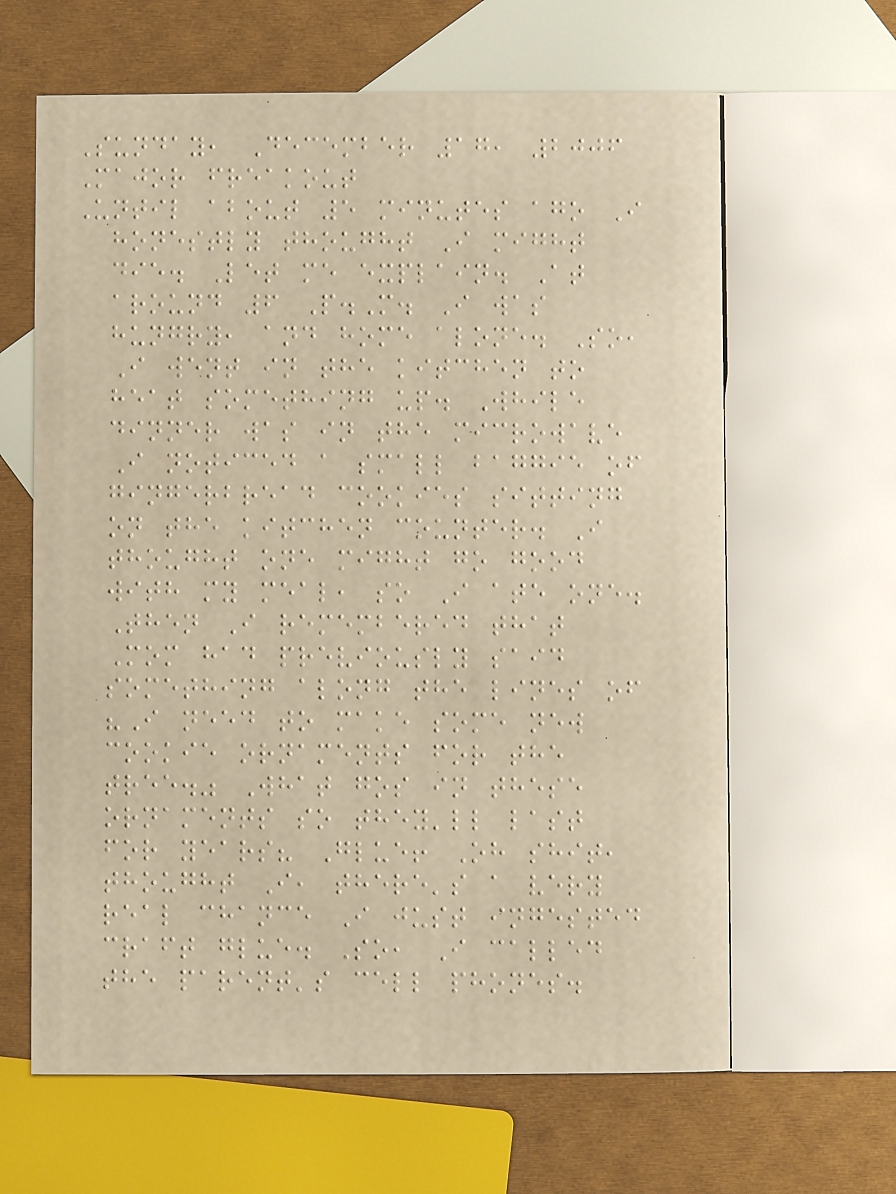Sunday, December 17, 2006
Major freakout
Until about 5 minutes ago I
honestly thought I might
die. Let me explain. At
around 6 P.M. I was
hungry, and home alone. So,
I went in the kitchen to
heat something up. While
dinner was in the microwave
I noticed a small baggie of
gingerbread cookies sitting
on the kitchen counter. I
thought one might go good
with my meal, so I ate one.
Then I remembered that
Mom had previously said
something along the lines of
"I need to make some new
cookie ornaments for the
tree." What gos in these
ornaments so they'll last
for years? Glue! Oh shit,
thought I, there's a very
real chance I just ingested
craft glue. So, I called
the parent's cell phones.
